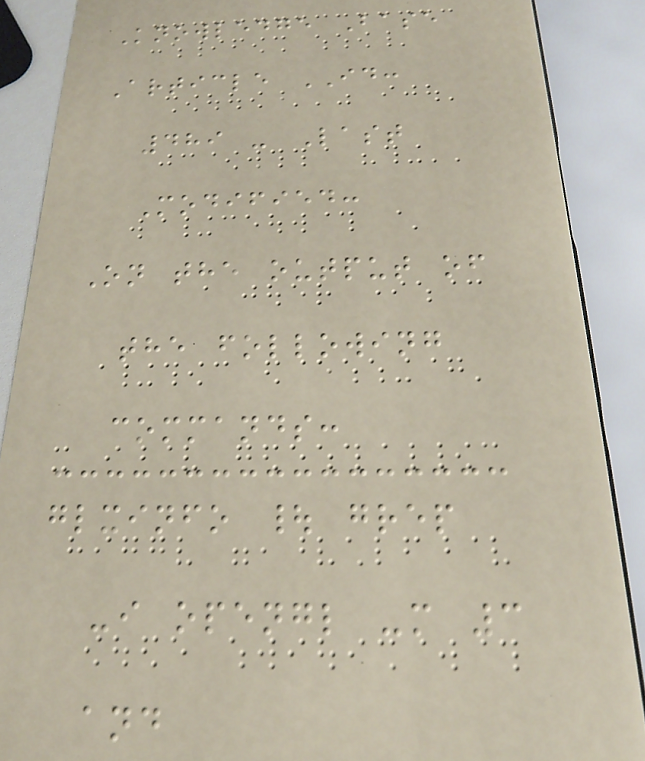Knowledge Base
Article ID:
489 - Last
Modified:
On the output of
the following
commands:
glxinfo | grep
-i opengl -m 3
and
